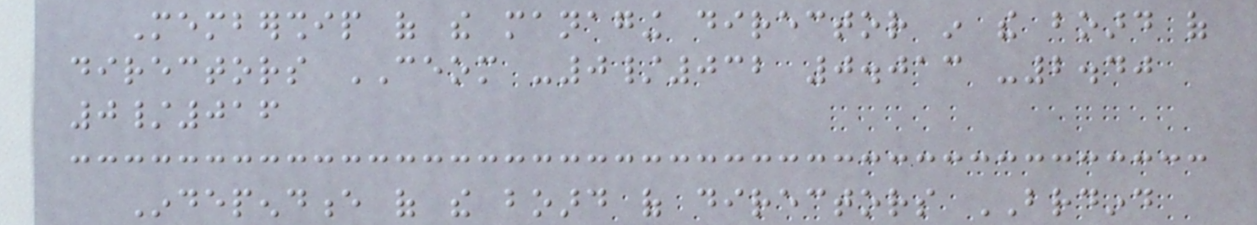Membership of the managing director in the board of
directors CEOM -0/032 0.013 -2.40
0/016
Independence of the board of directors BRDIND
